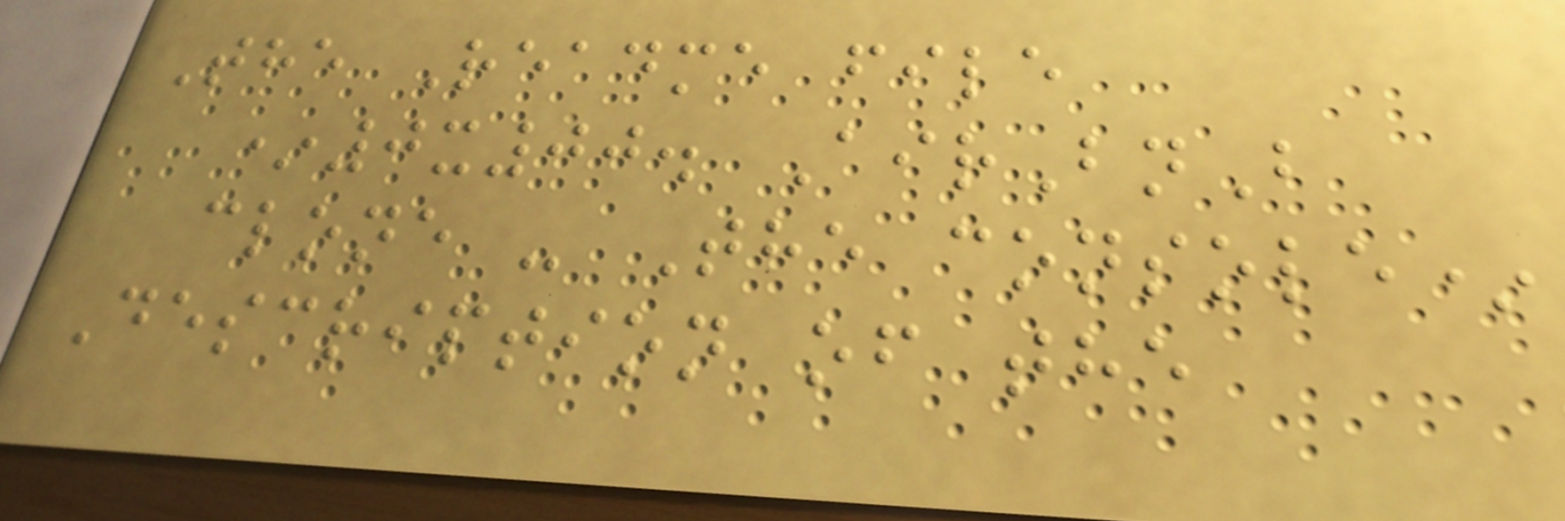The Readme file
*0x00. AirBnB
clone - The console*
Description of the
